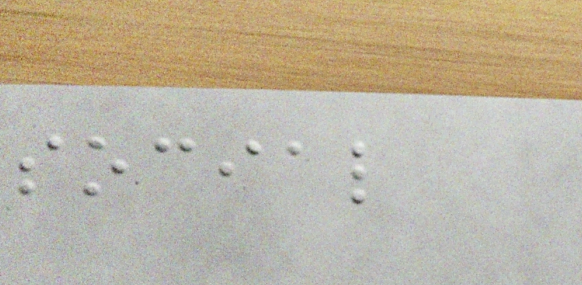social
